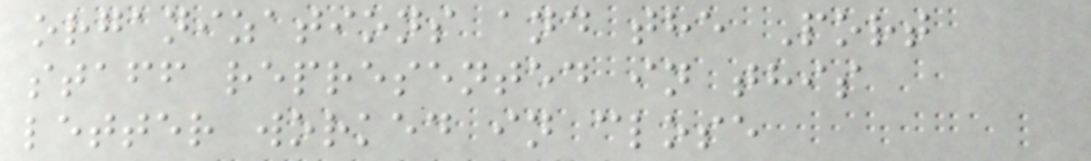organizations and the Port
staff represented in this
letter worked in close
